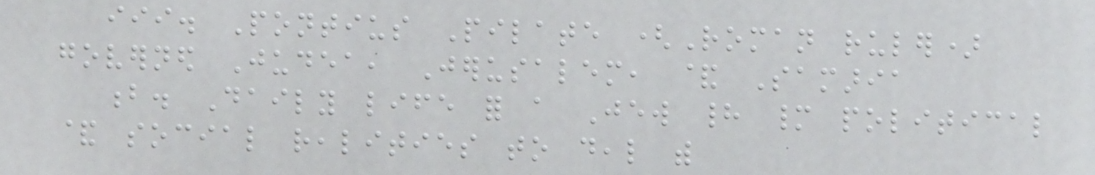iii. Pontius Pilate (Roman ruler)
governed Judea, Jerusalem, & Samaria
b. Daily life for a Jew had many political
& social realities to deal with
